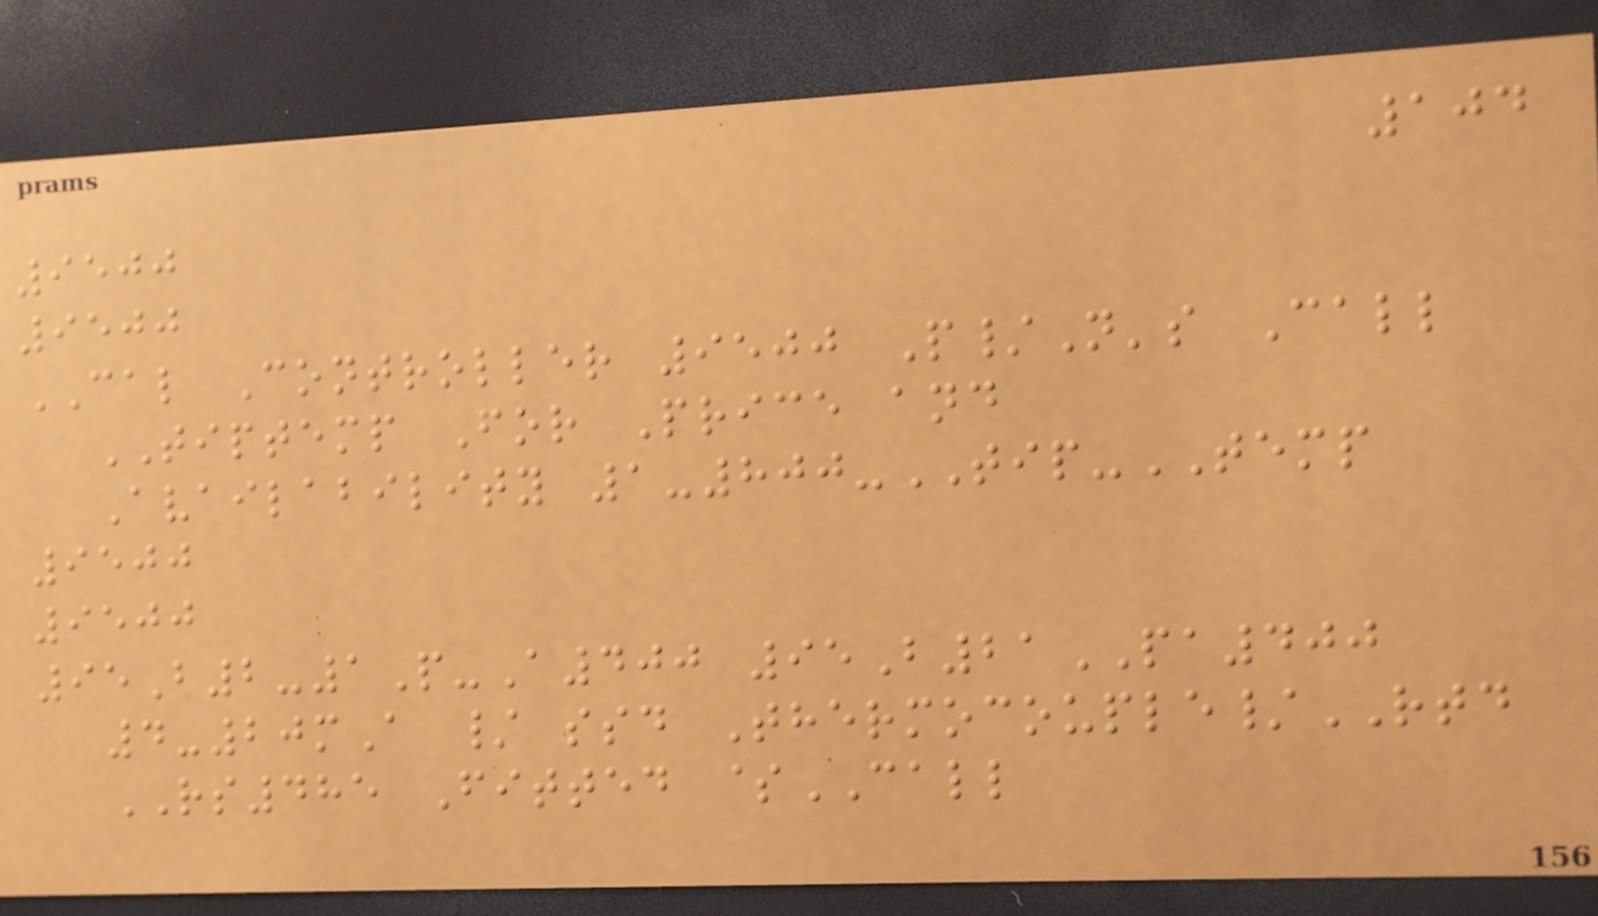104
9500
9500
CAL Controller 9500 P/N's Call
TIPTEMP For Price and
Availability 1-800-TIP-TEMP
9500
9500
95B2-1P-A400 95B21PA400
4-20mA / ssd Thermocouple/RTD
RS485 Fitted $CALL
